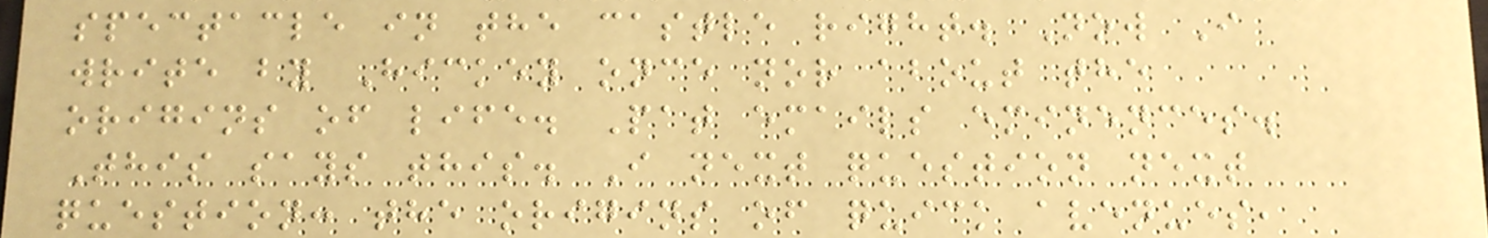spectacle in the castle right. Now I
write by Hickey once nor about the
origins of life. Pat emails eminences.
This says this. I next question next
question: the origins of quick avenues,
